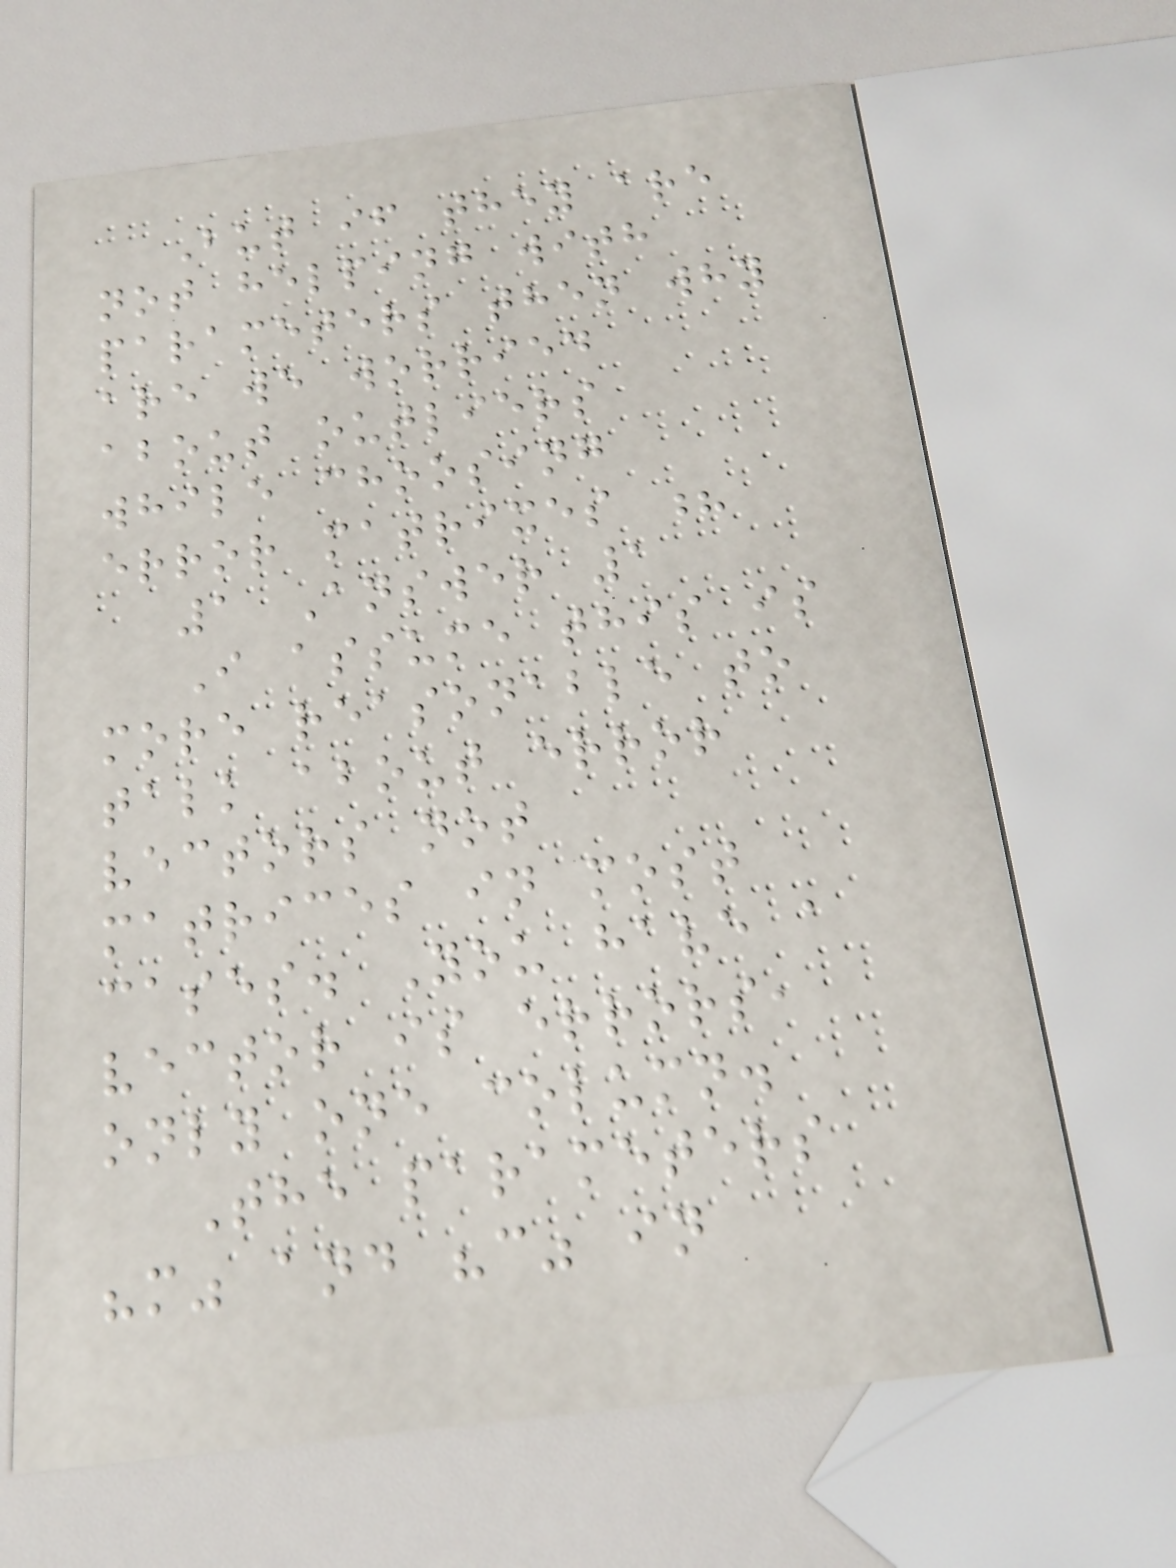But if they are
not helping with
parameters then why
are we worried
about outliers
while choosing
error matrixes ?
1 Answer 1
I assume this is
more reasonable to
talk about error
vectors not
matrices in most
cases. You have a
vector is errors,
only one column.
The parameters
"m" and "c" in
